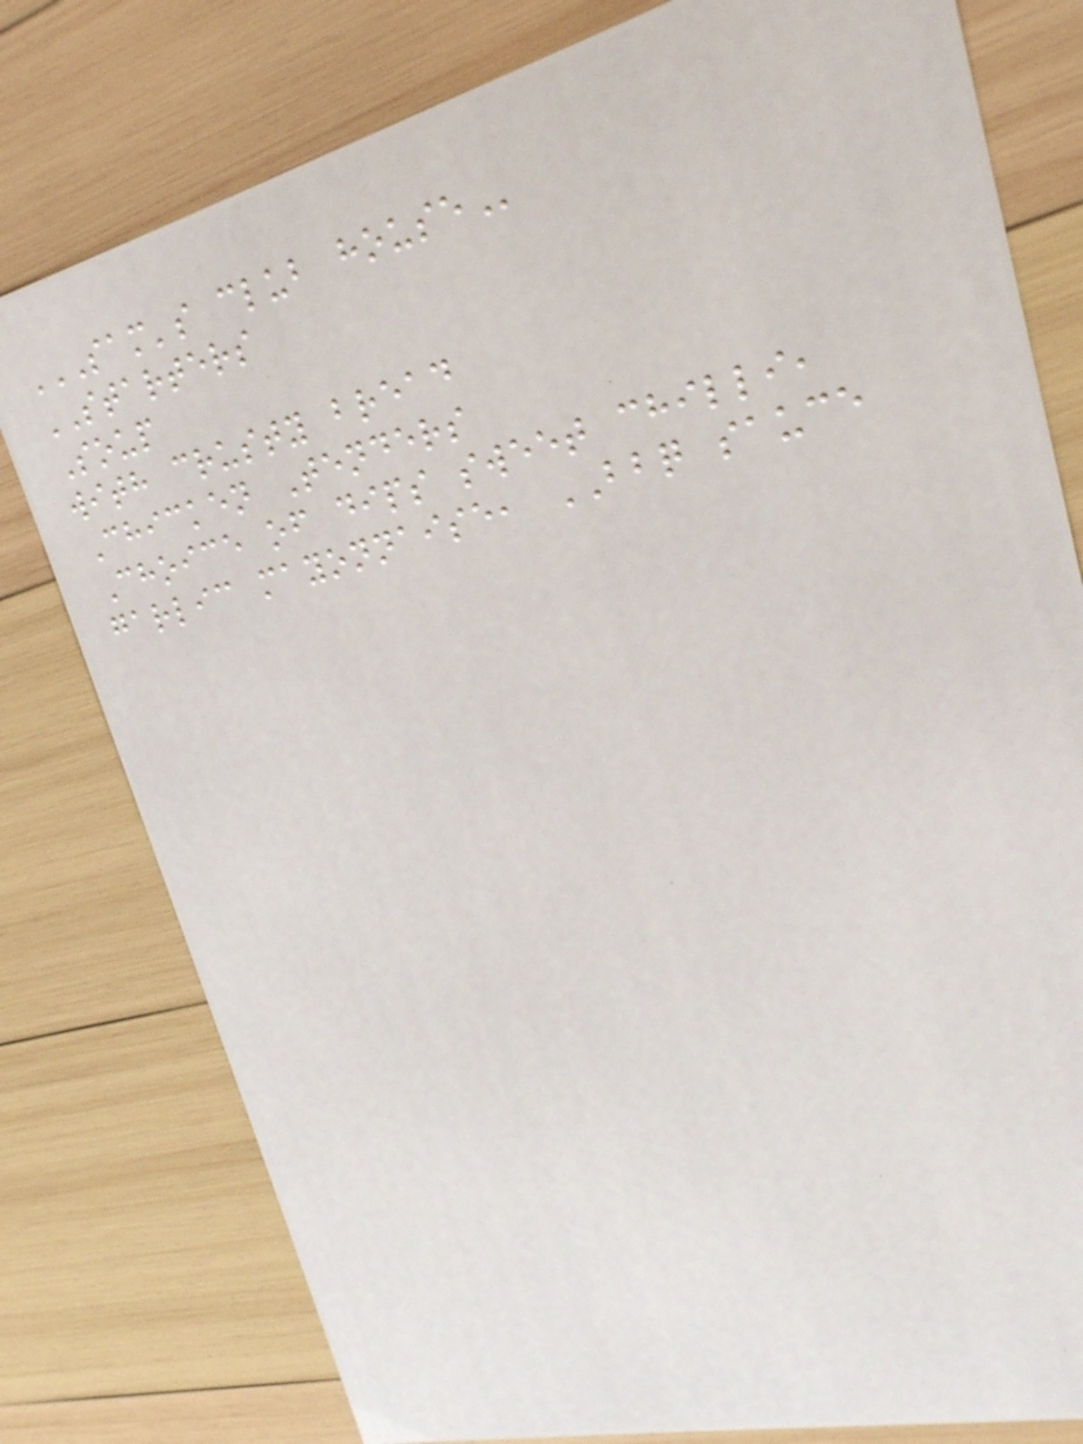SAM'S CLUB HOUSE
STARTERS
Soup
with crusty bread
Chicken Tenders
Choice of dips sweet chilli,
garlic mayonnaise, BBQ sauce
